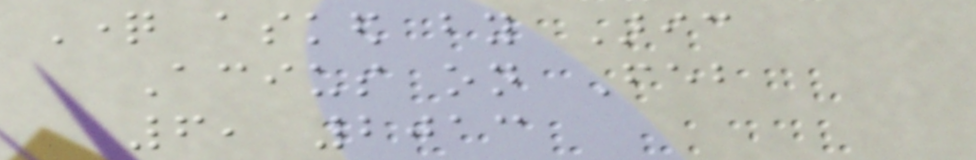Question asked by Aric
Acius on Feb
6, 2013
